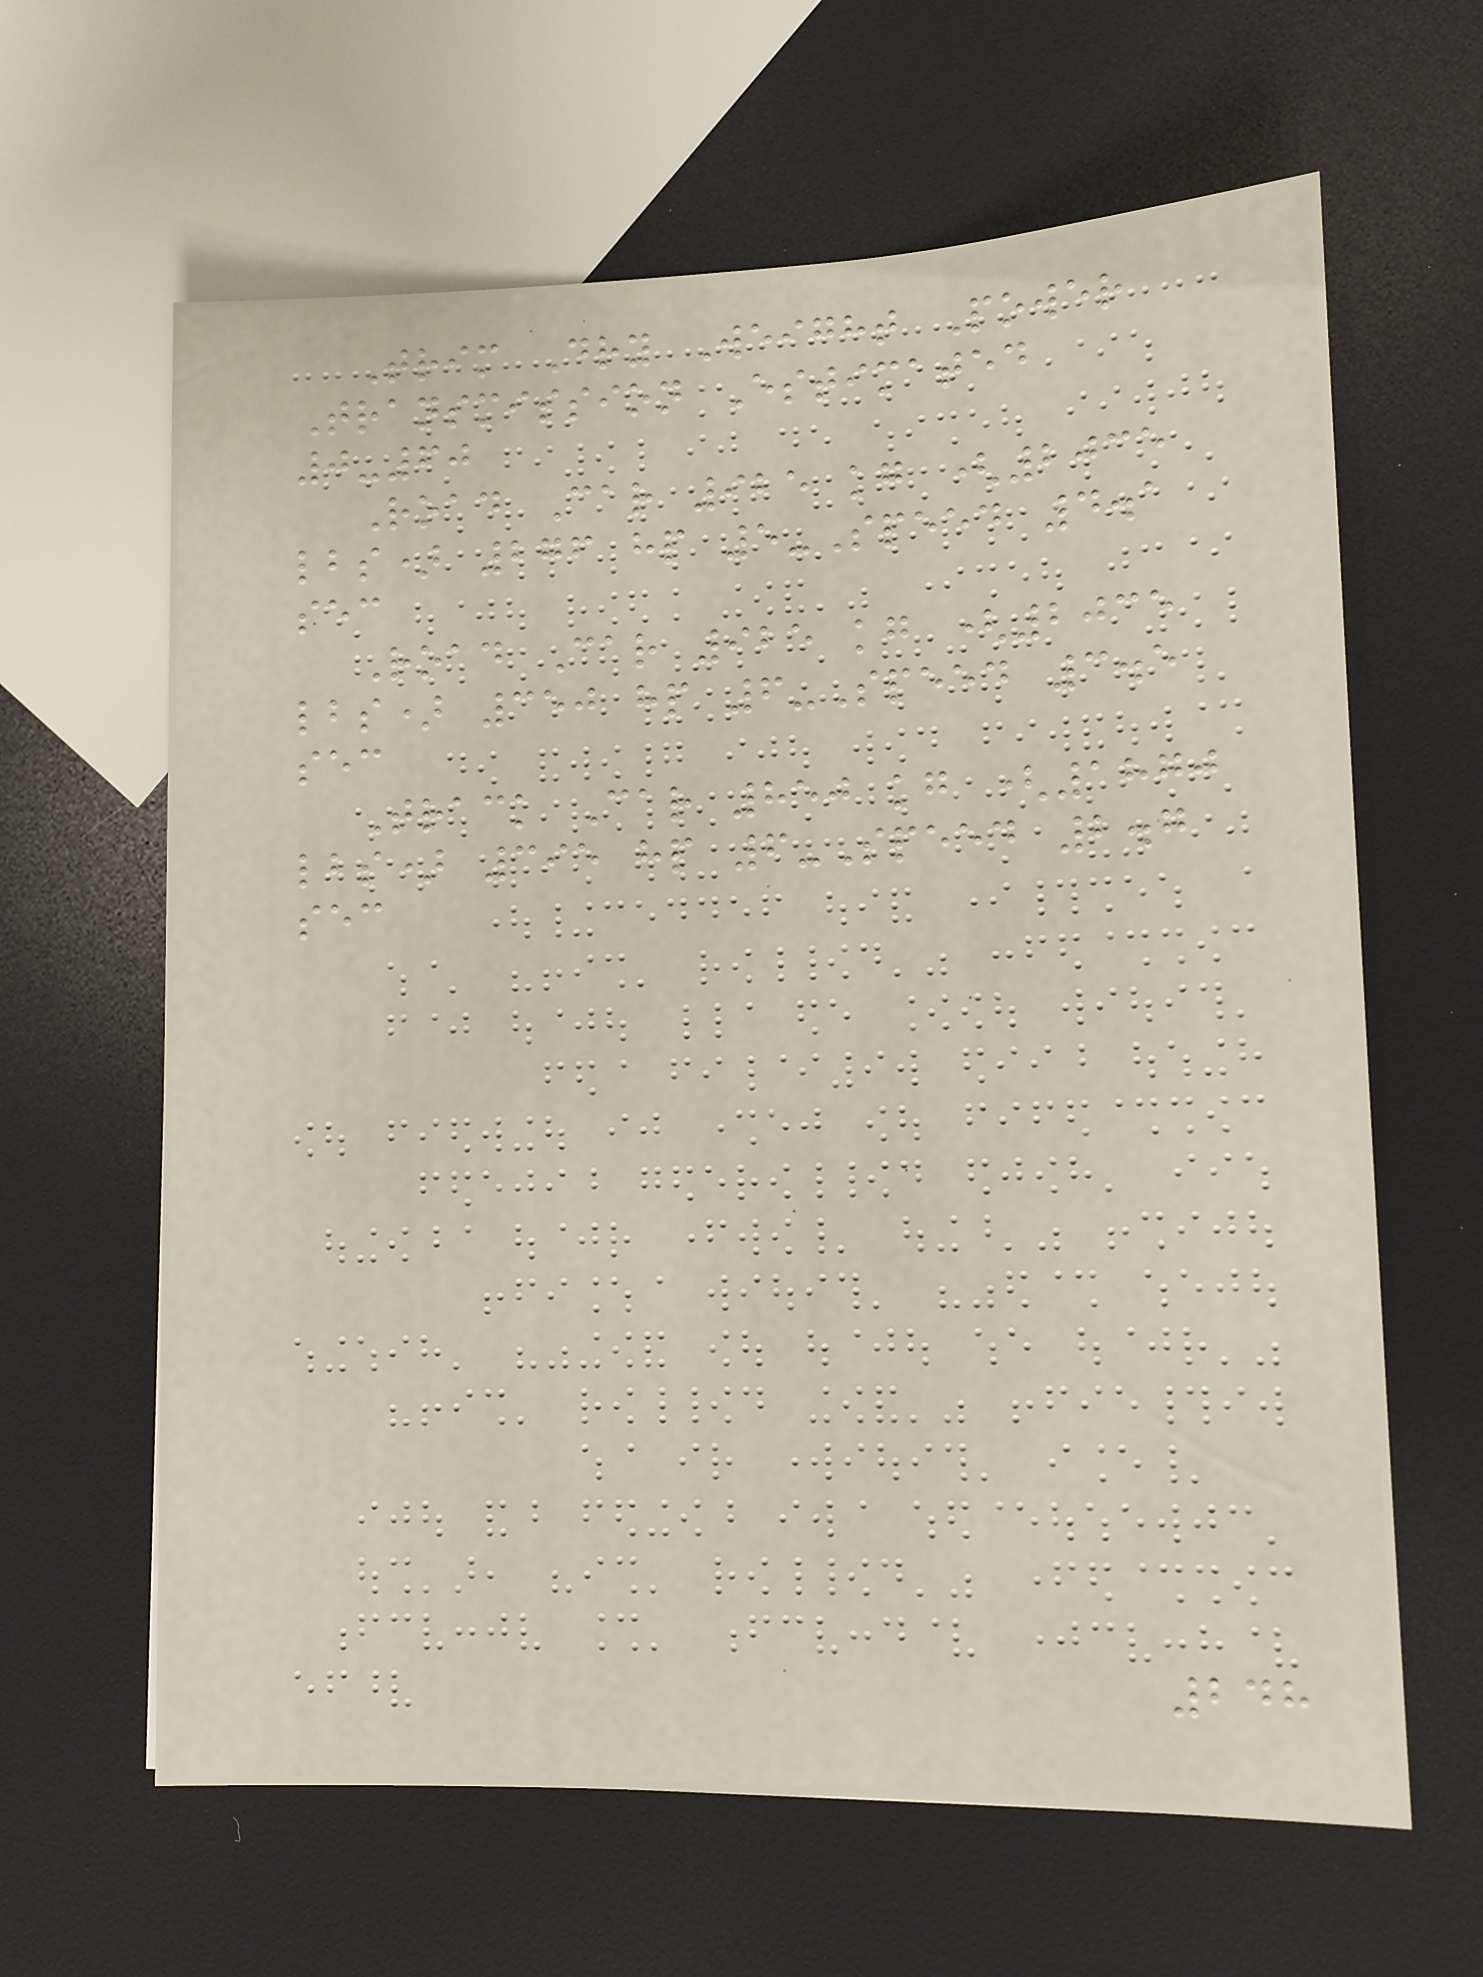Trim Dry Weight Power
Transmission Estimated
0-60
Road Car 925 kg (2035
lbs) 276 hp 5-Speed 4.1
sec
Road Car 925 kg (2035
lbs) 350 hp 6-Speed 3.5
sec
Track Car 850 kg (1870
lbs) 395 hp 6-Speed 2.7
sec
248
